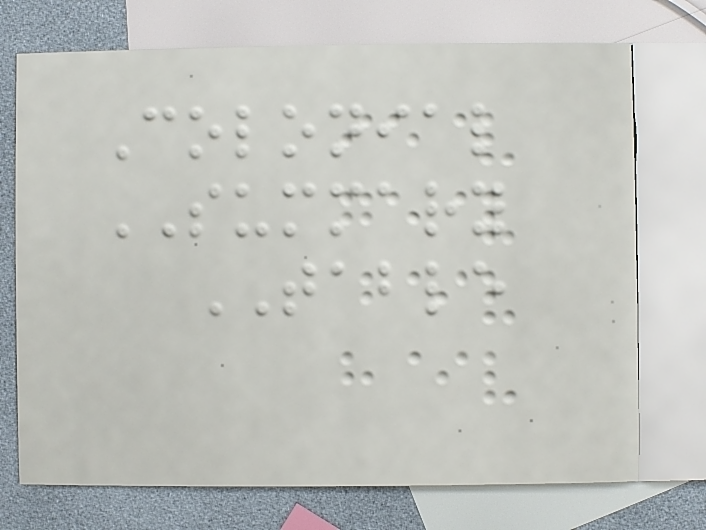Colonial
SUMMARY
TABLE
